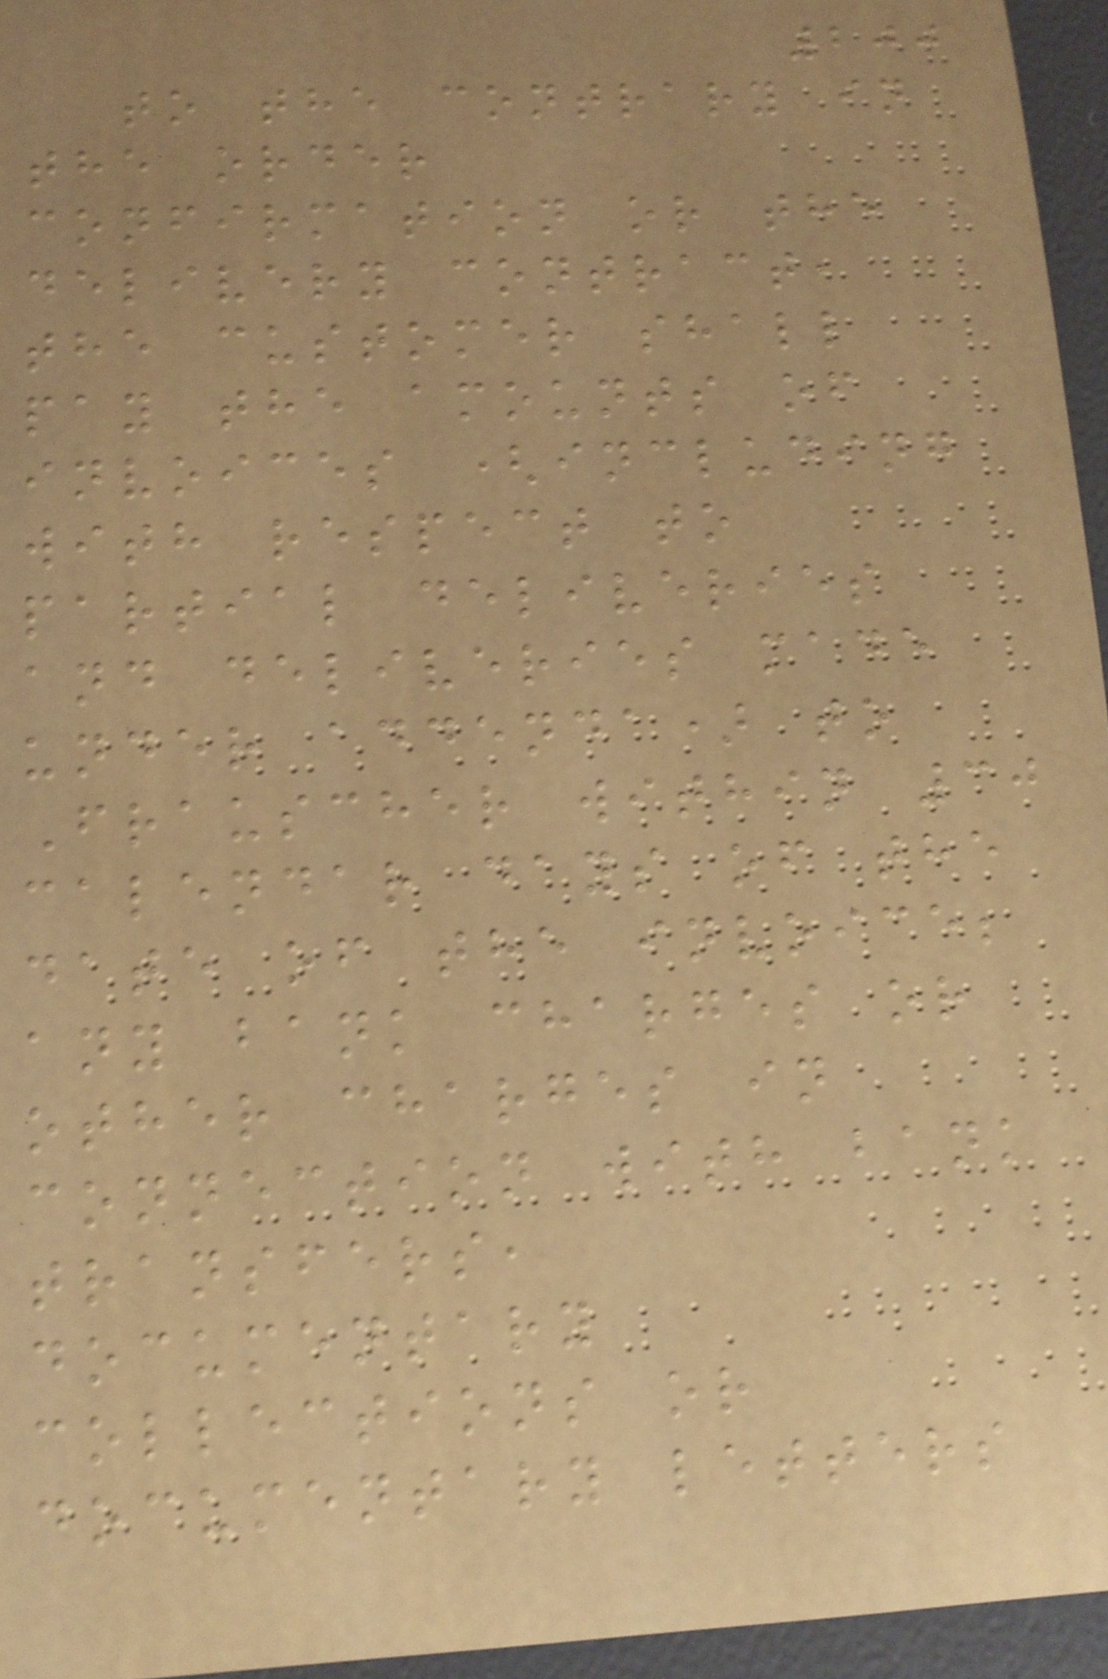200
to the contrary in
the order
confirmation or the
delivery contract,
the customer shall
pay the amounts of
invoices (including
with respect to
partial deliveries
and deliveries made
under addenda) to
Frauscher within 30
calendar days of the
date of the invoice;
any bank charges or
other charges in
connection with bank
transfers,
documentary
collections or
documentary letters
